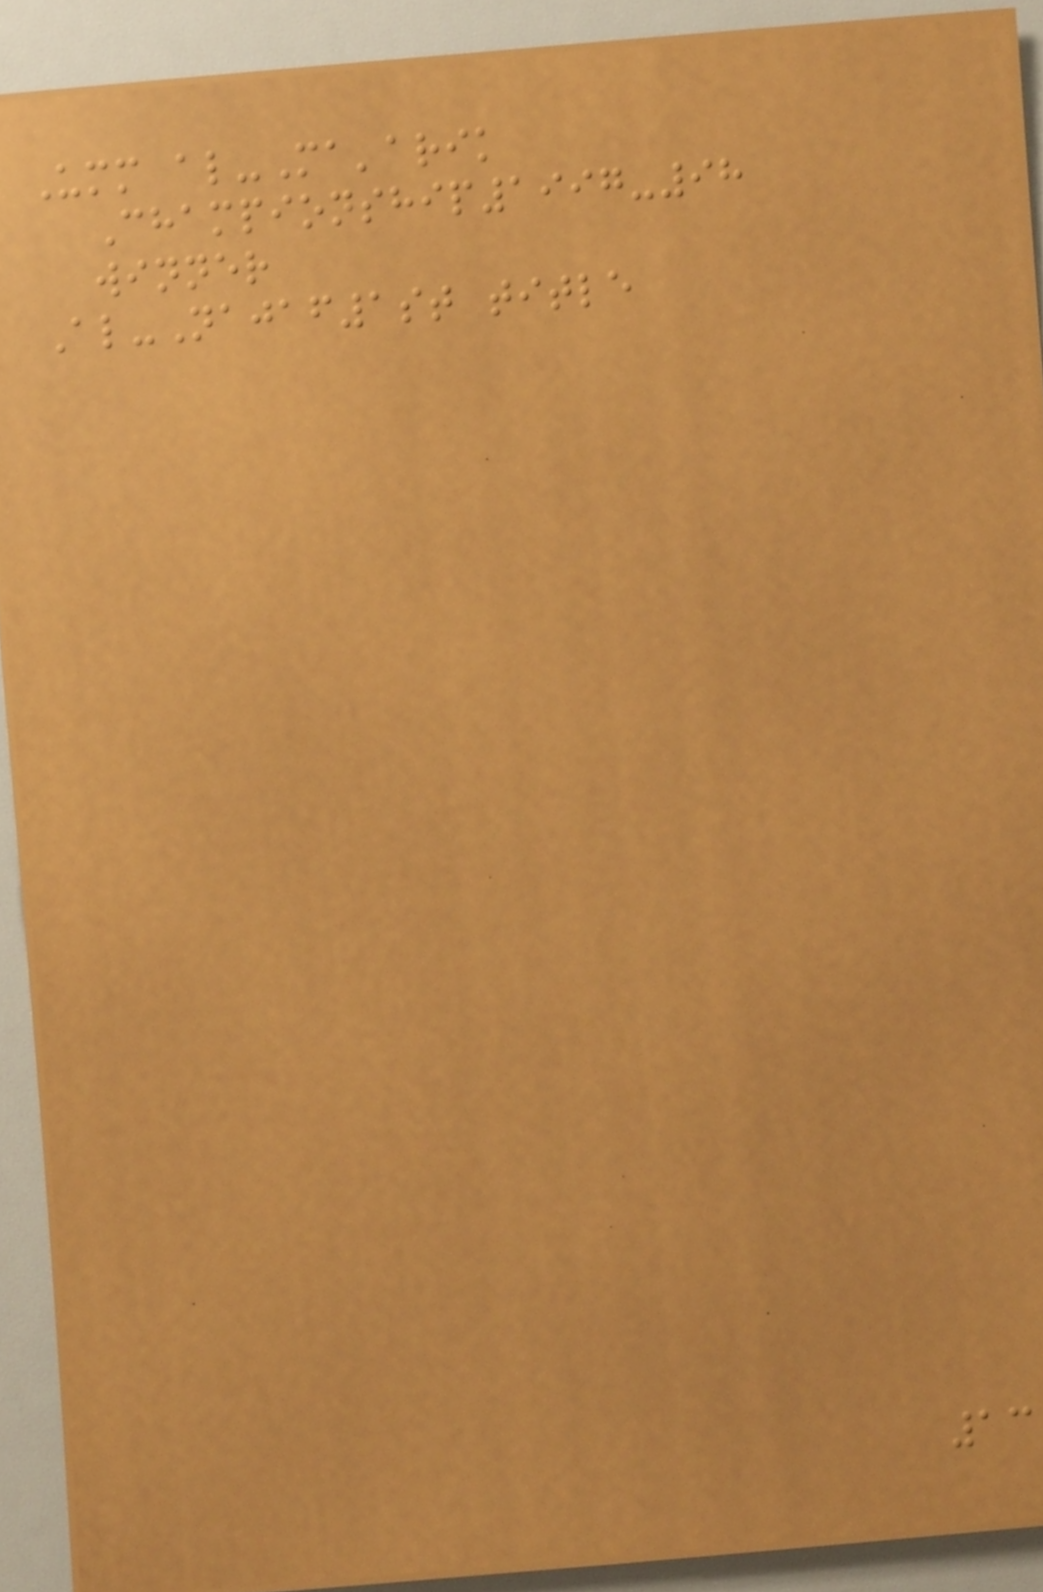Umm al-Ma'arik
Championship1997-98
winner
Al-Najaf1st title
13
